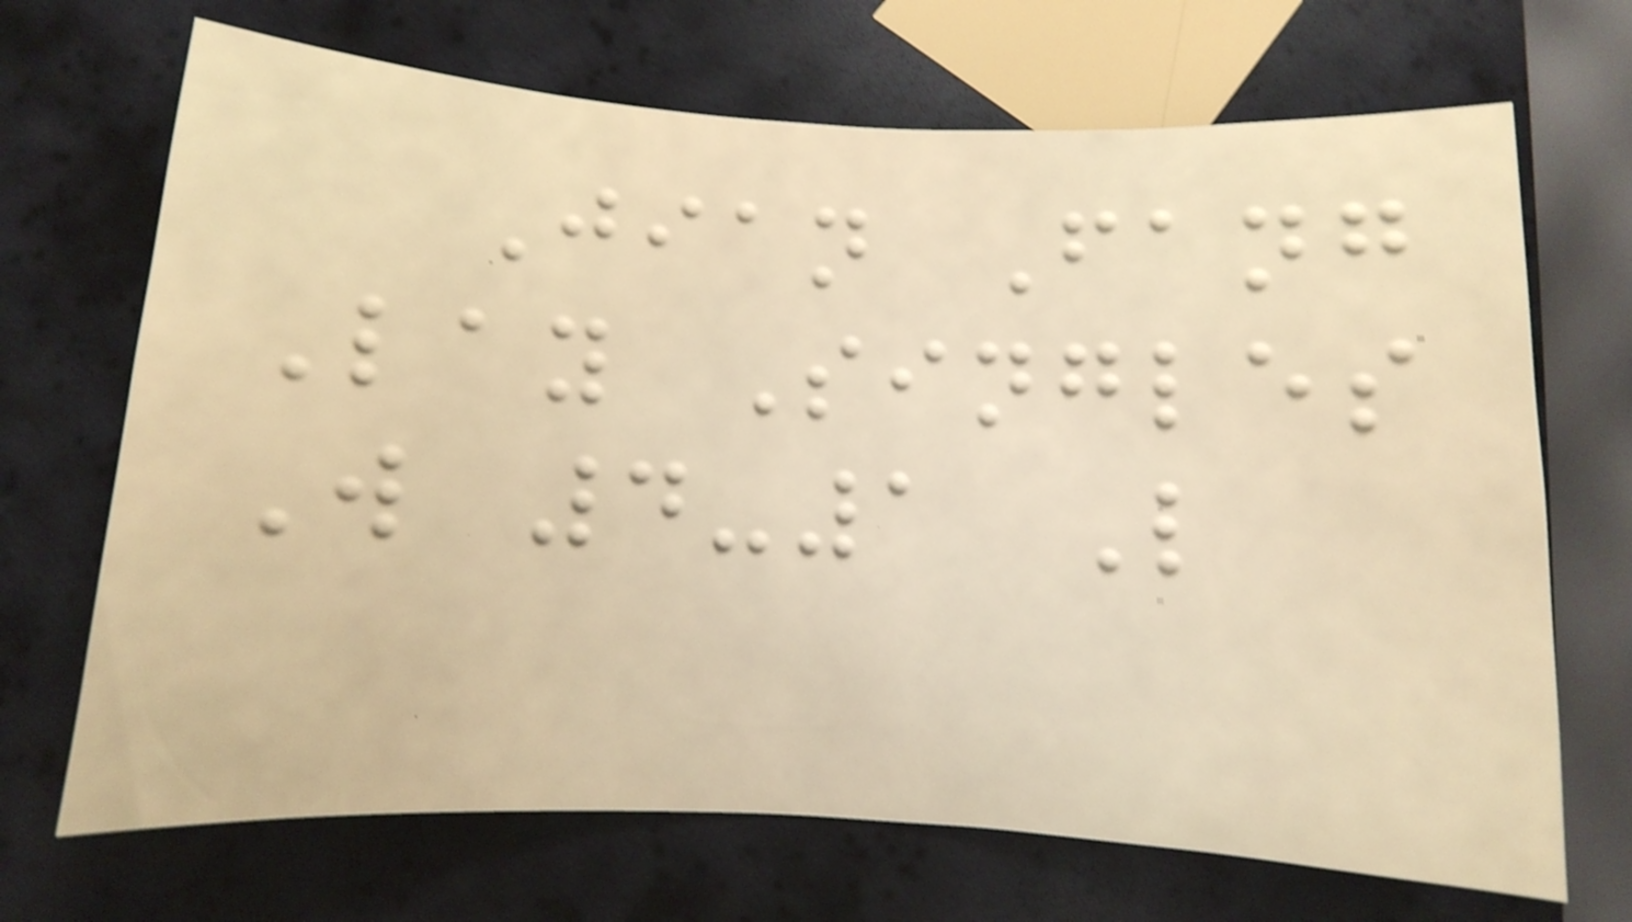Jian Fang
Lay Singles
W 4-1 L
